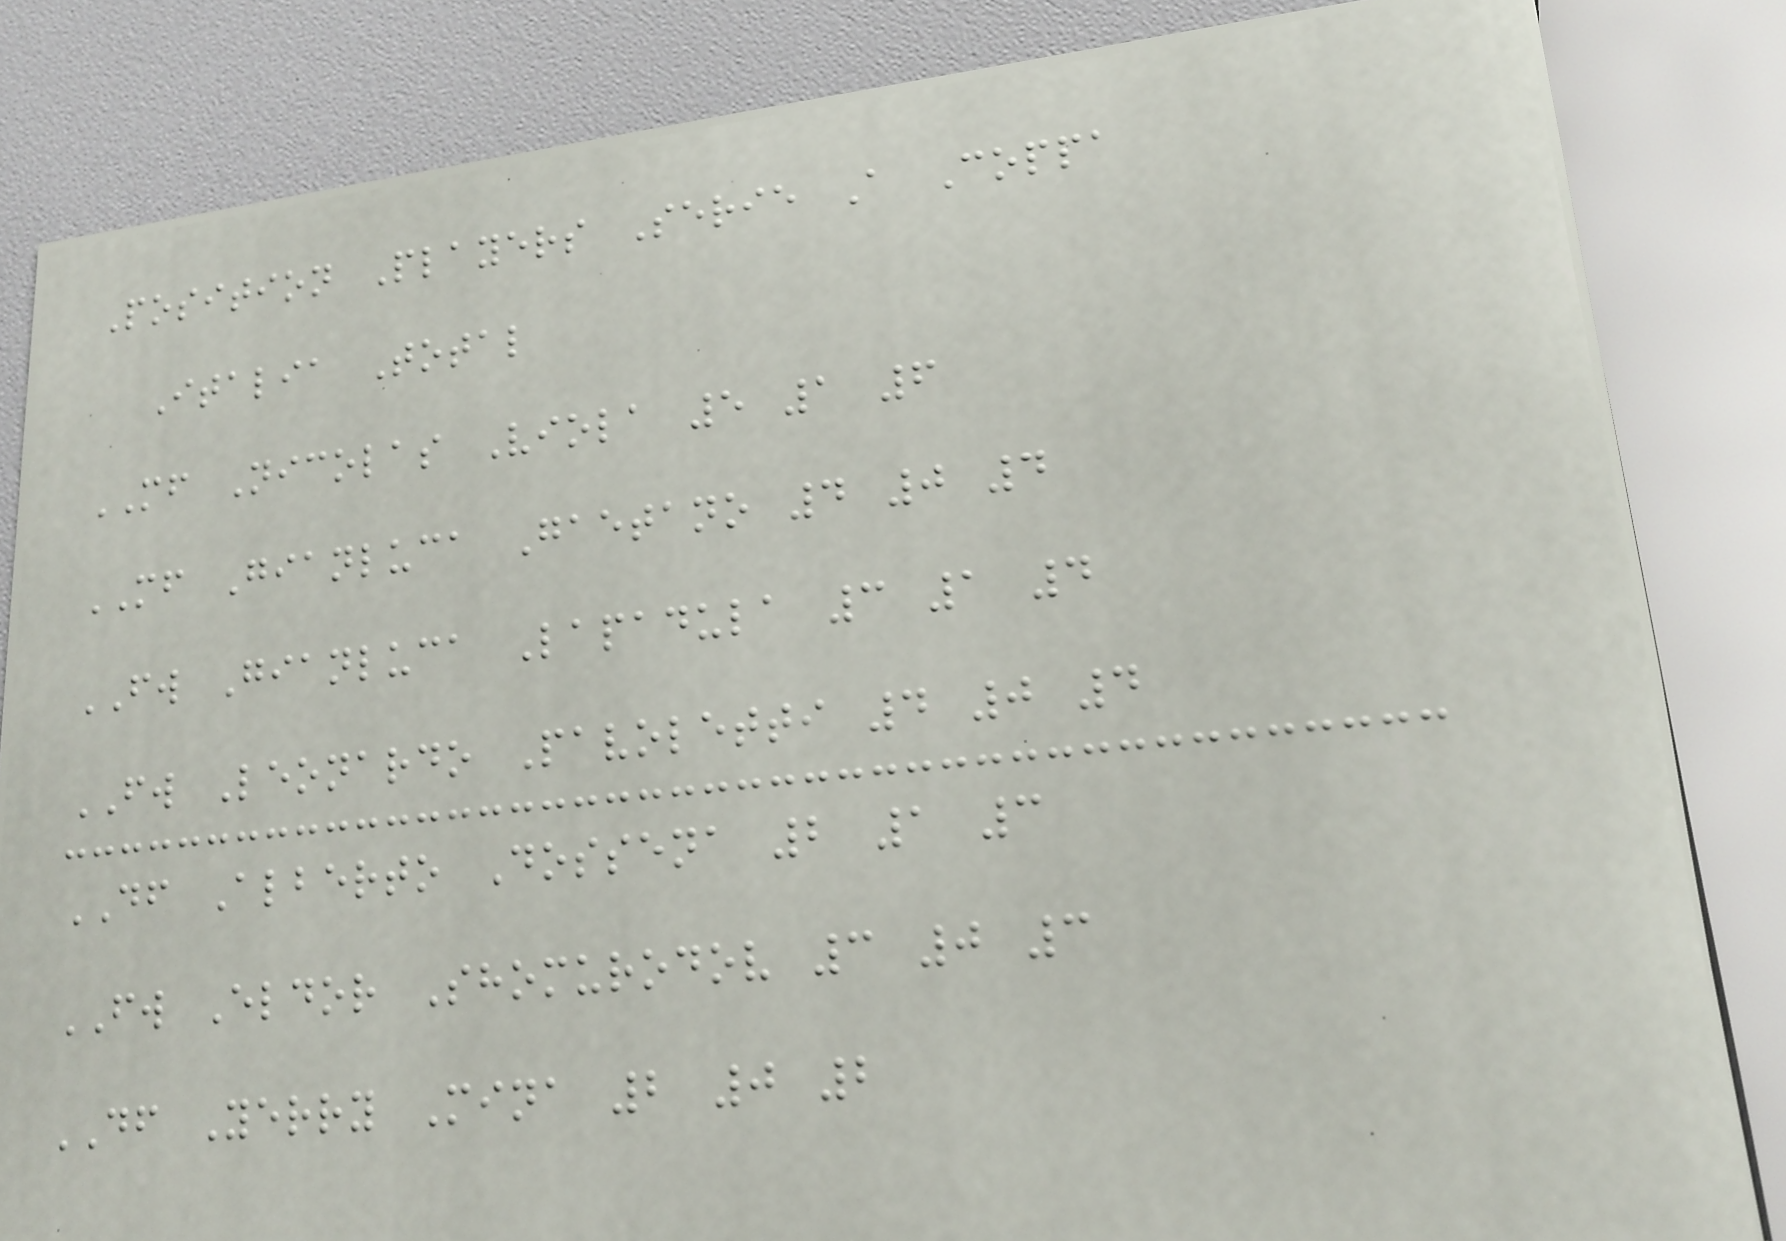Position Players Serie A Coppa
Italia Total
MF Nicolas Viola 5 1 6
MF Gianluca Gaetano 4 0 4
FW Gianluca Lapadula 3 1 4
FW Leonardo Pavoletti 4 0 4
DF Alberto Dossena 2 1 3
FW Eldor Shomurodov 3 0 3
DF Yerry Mina 2 0 2
